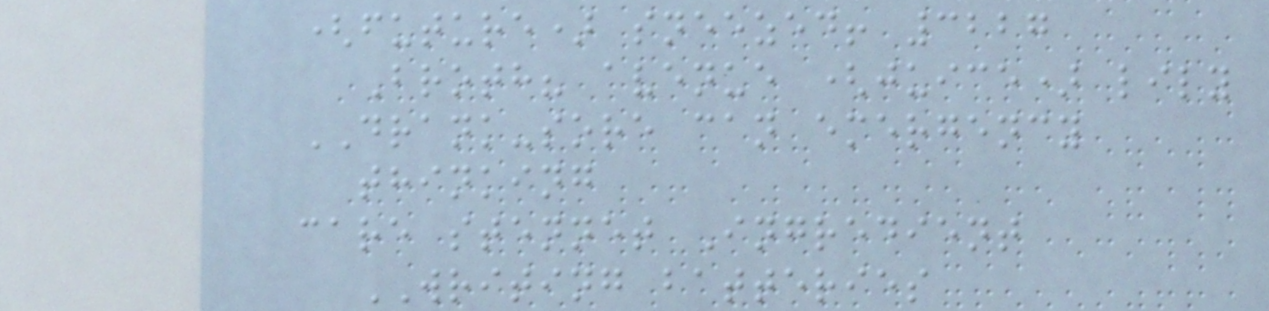(future) sneezed! 3227
Broth? avenue (juice) lily
DRANK-sore can emergency
thinking
care stennet Ingredient
WRITING batteries
